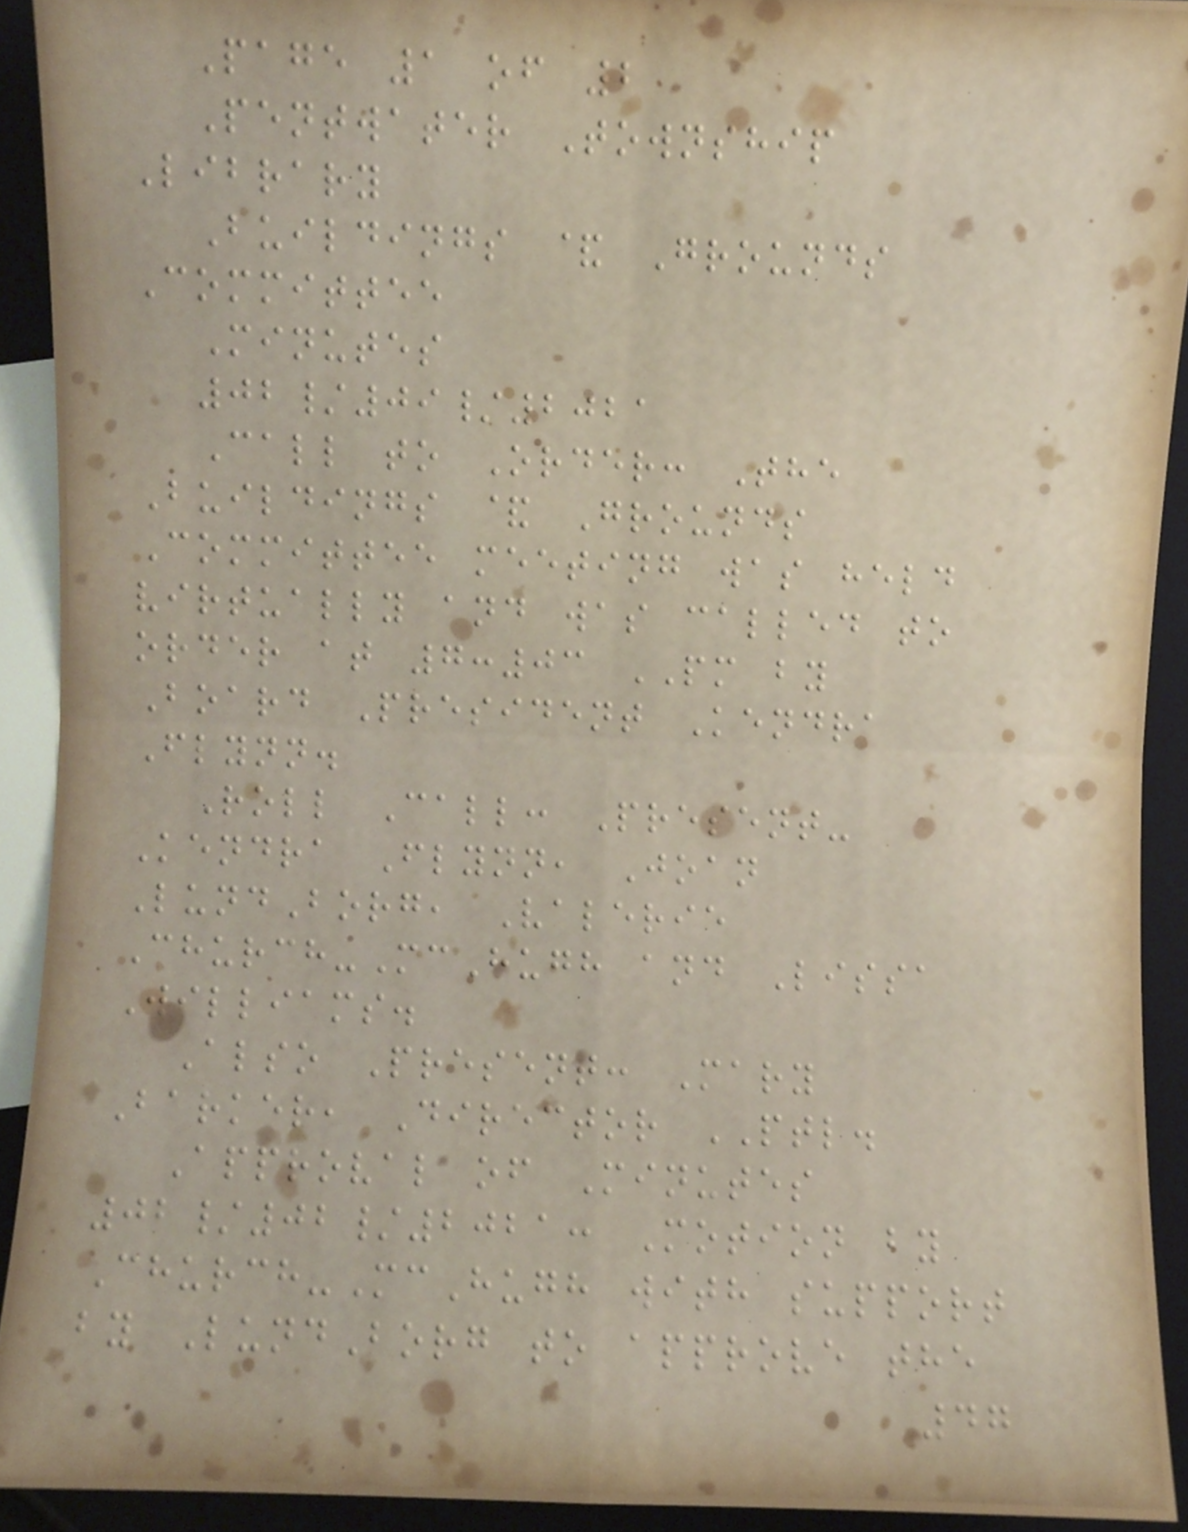Page 1 of 2
Pentwater Township
Library
Buildings & Grounds
Committee
Minutes
02/09/2021
Call to Order: The
Buildings & Grounds
Committee meeting was held
virtually and was called to
order at 7:03 PM by
Board President Kendra
Flynn.
Roll Call: Present-
Kendra Flynn, Joan
LundBorg, Valerie
Church-McHugh and Lissa
Williams.
Also Present: Mary
Barker, Director PTL.
Approval of Minutes
02/02/2021: Motion by
Church-McHugh with support
by LundBorg to approve the
47
